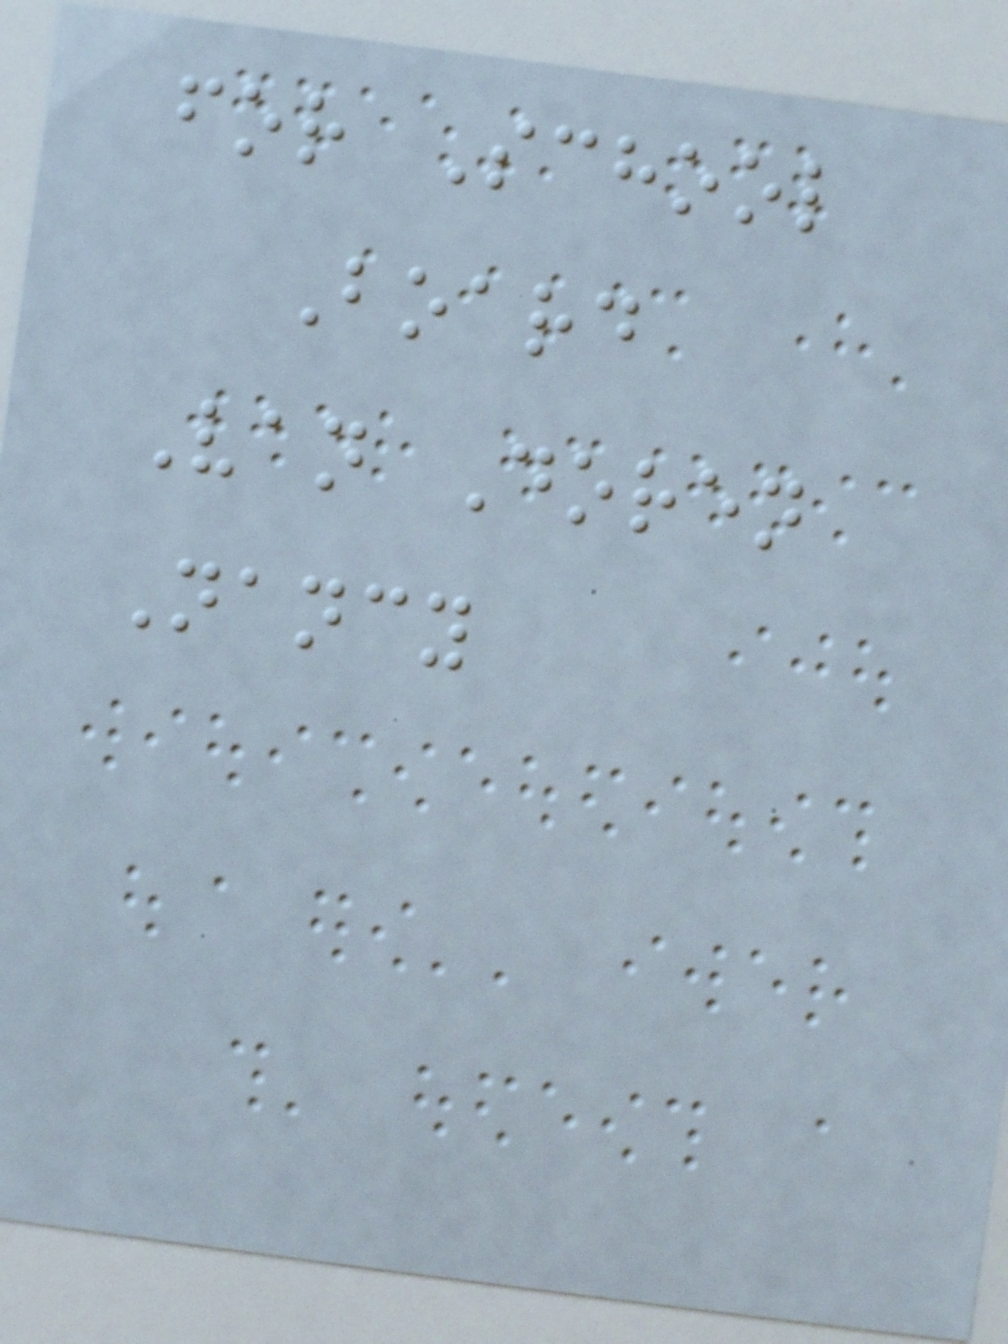for School
Board
Van Doren
Nancy
